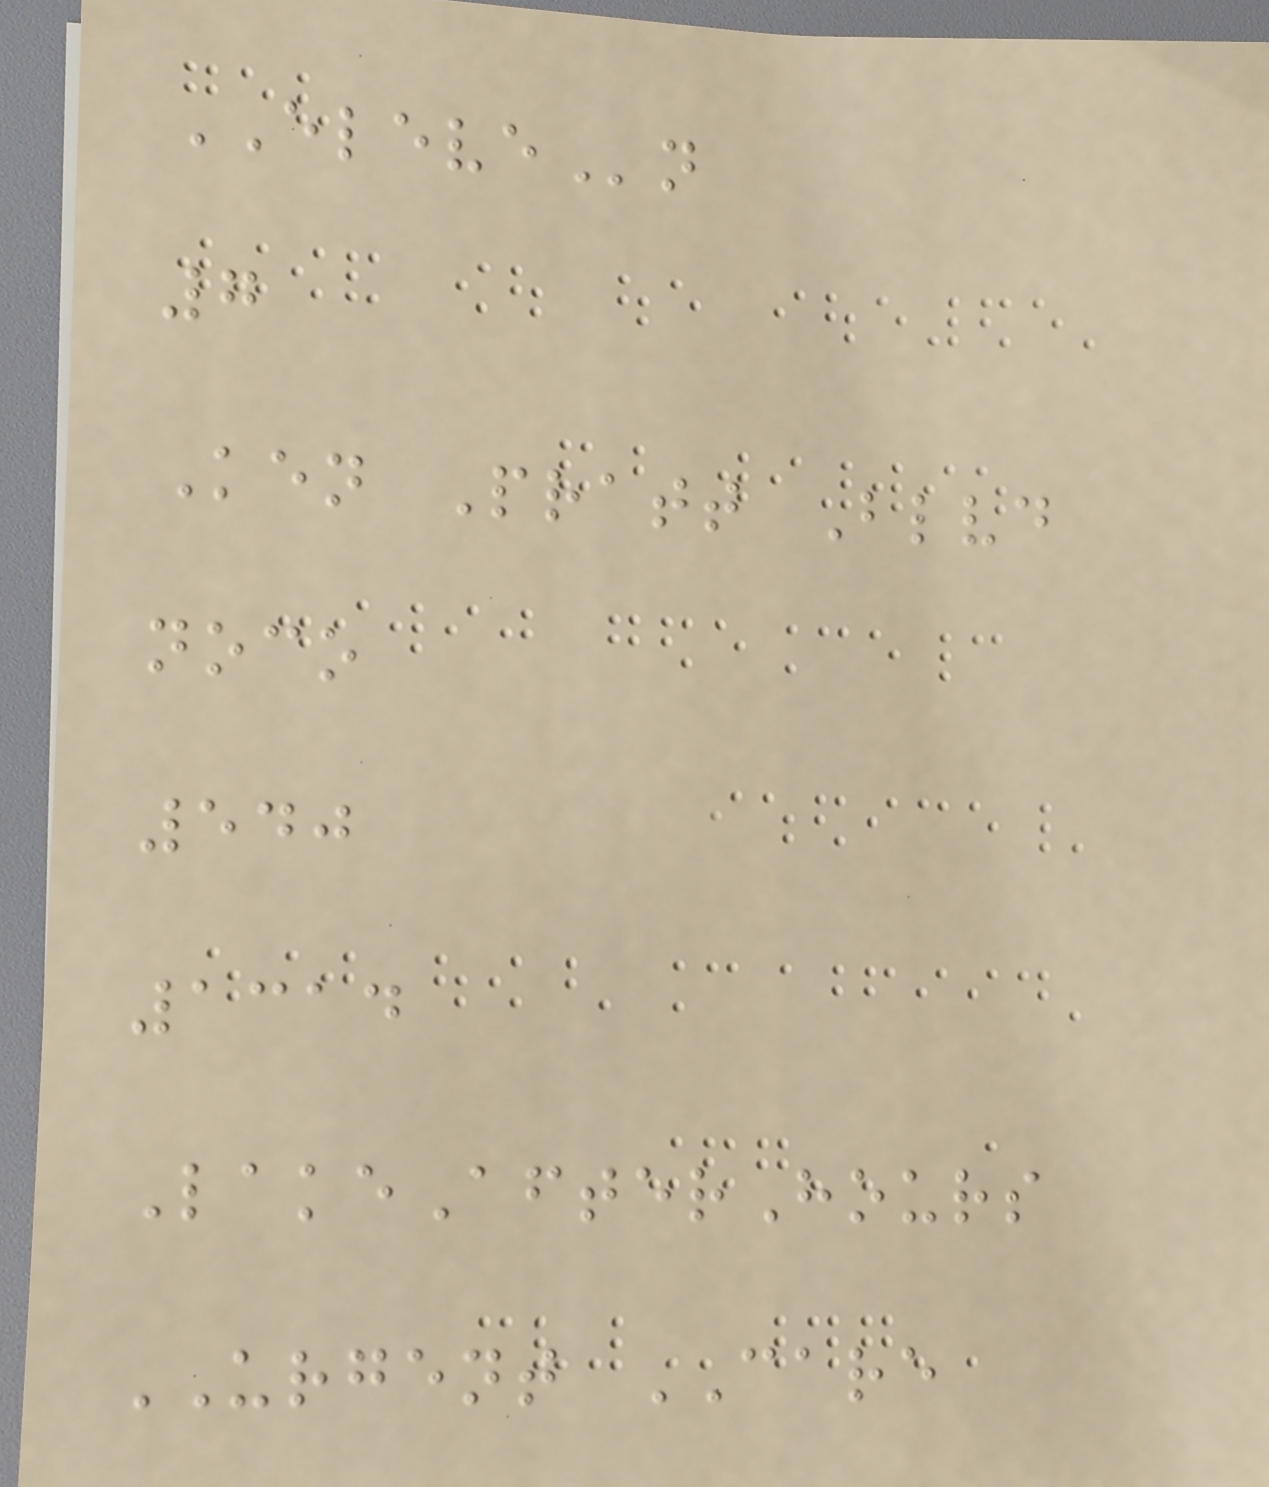ELEVEn
7
Ken Pratt Blvd
noco
540
1314
LakeAfterHours
URGENT CARE
